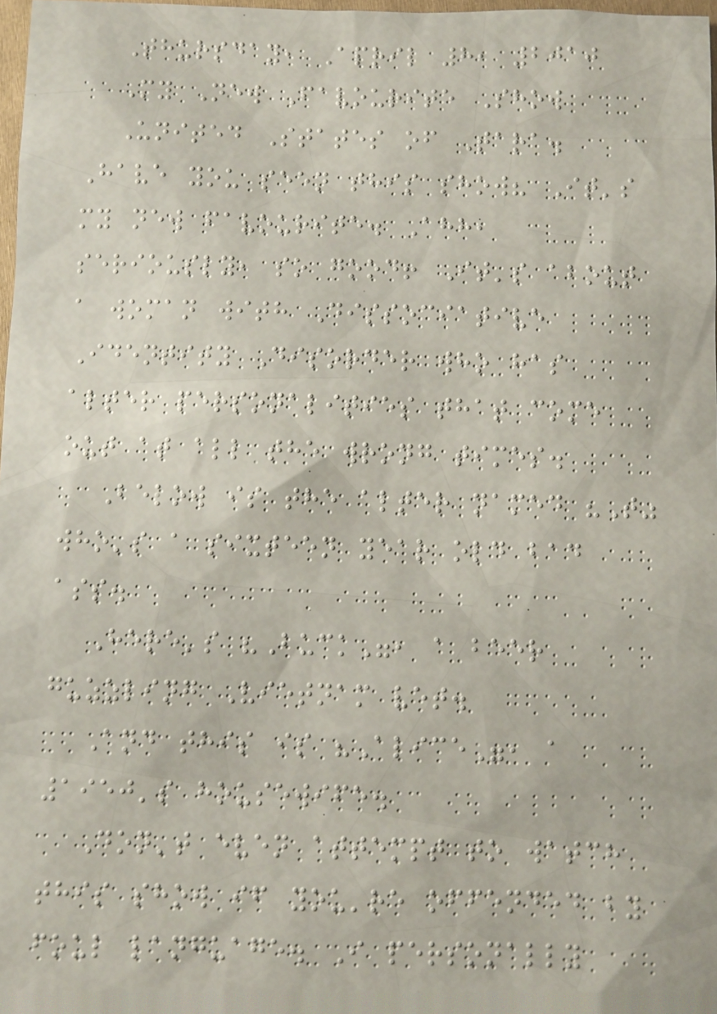Thursday, April 8, 2010
My New Favourite Show
United States of Tara.
Have you seen this show? It's
my new favourite. Ahh,
seriously, so good! It's about
a woman with Dissociative
Identity Disorder who has
alter personalities that come
out at all the wrong times.
Below is the alter named "T"
who's a sixteen year old bad
ass.
Here's "Buck", a beer
guzzling Vietnam vet.
And this is "Alice", a
1950's housewife.
Don't even attempt to watch
this show if you're offended by
foul language. I personally
